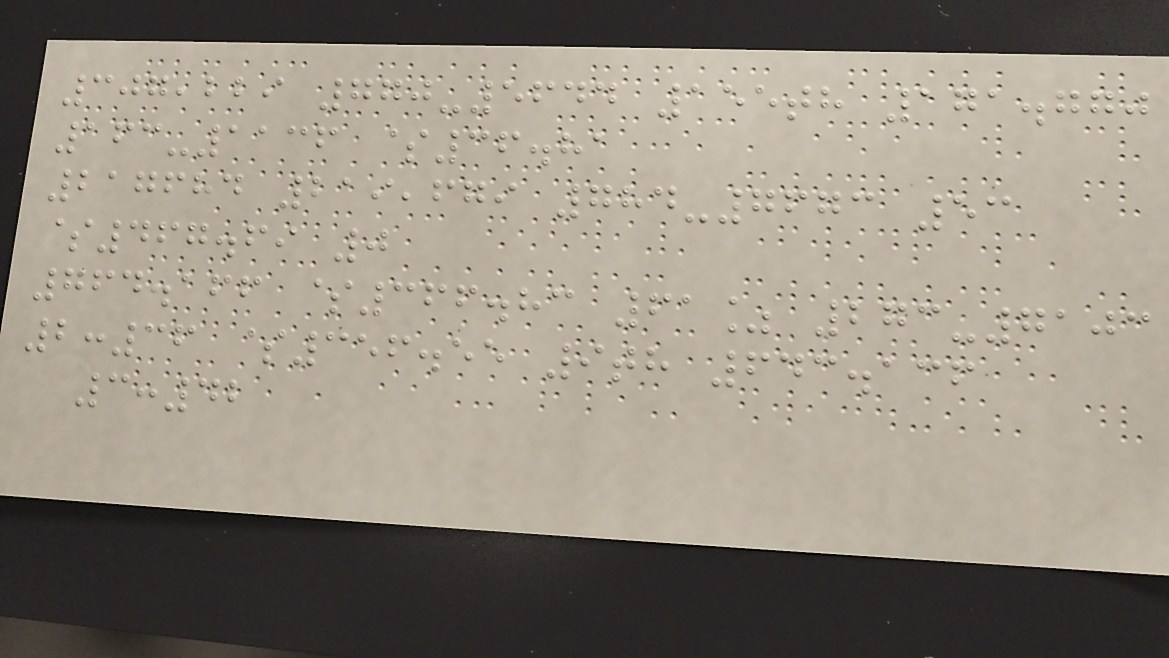307,229 770-5644 155th 171.770
163-1136 $36.81
217684 219,679 784-7673 53
$467.69 0
764.166 $366.83 61% 273-7103
2:36 $356.55 9th 643.136
3:42
